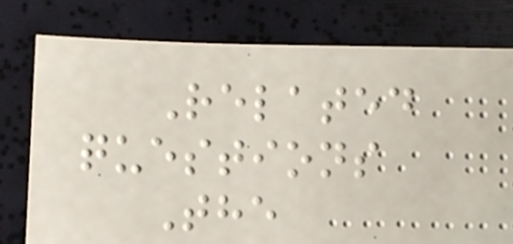Related
questions
The
